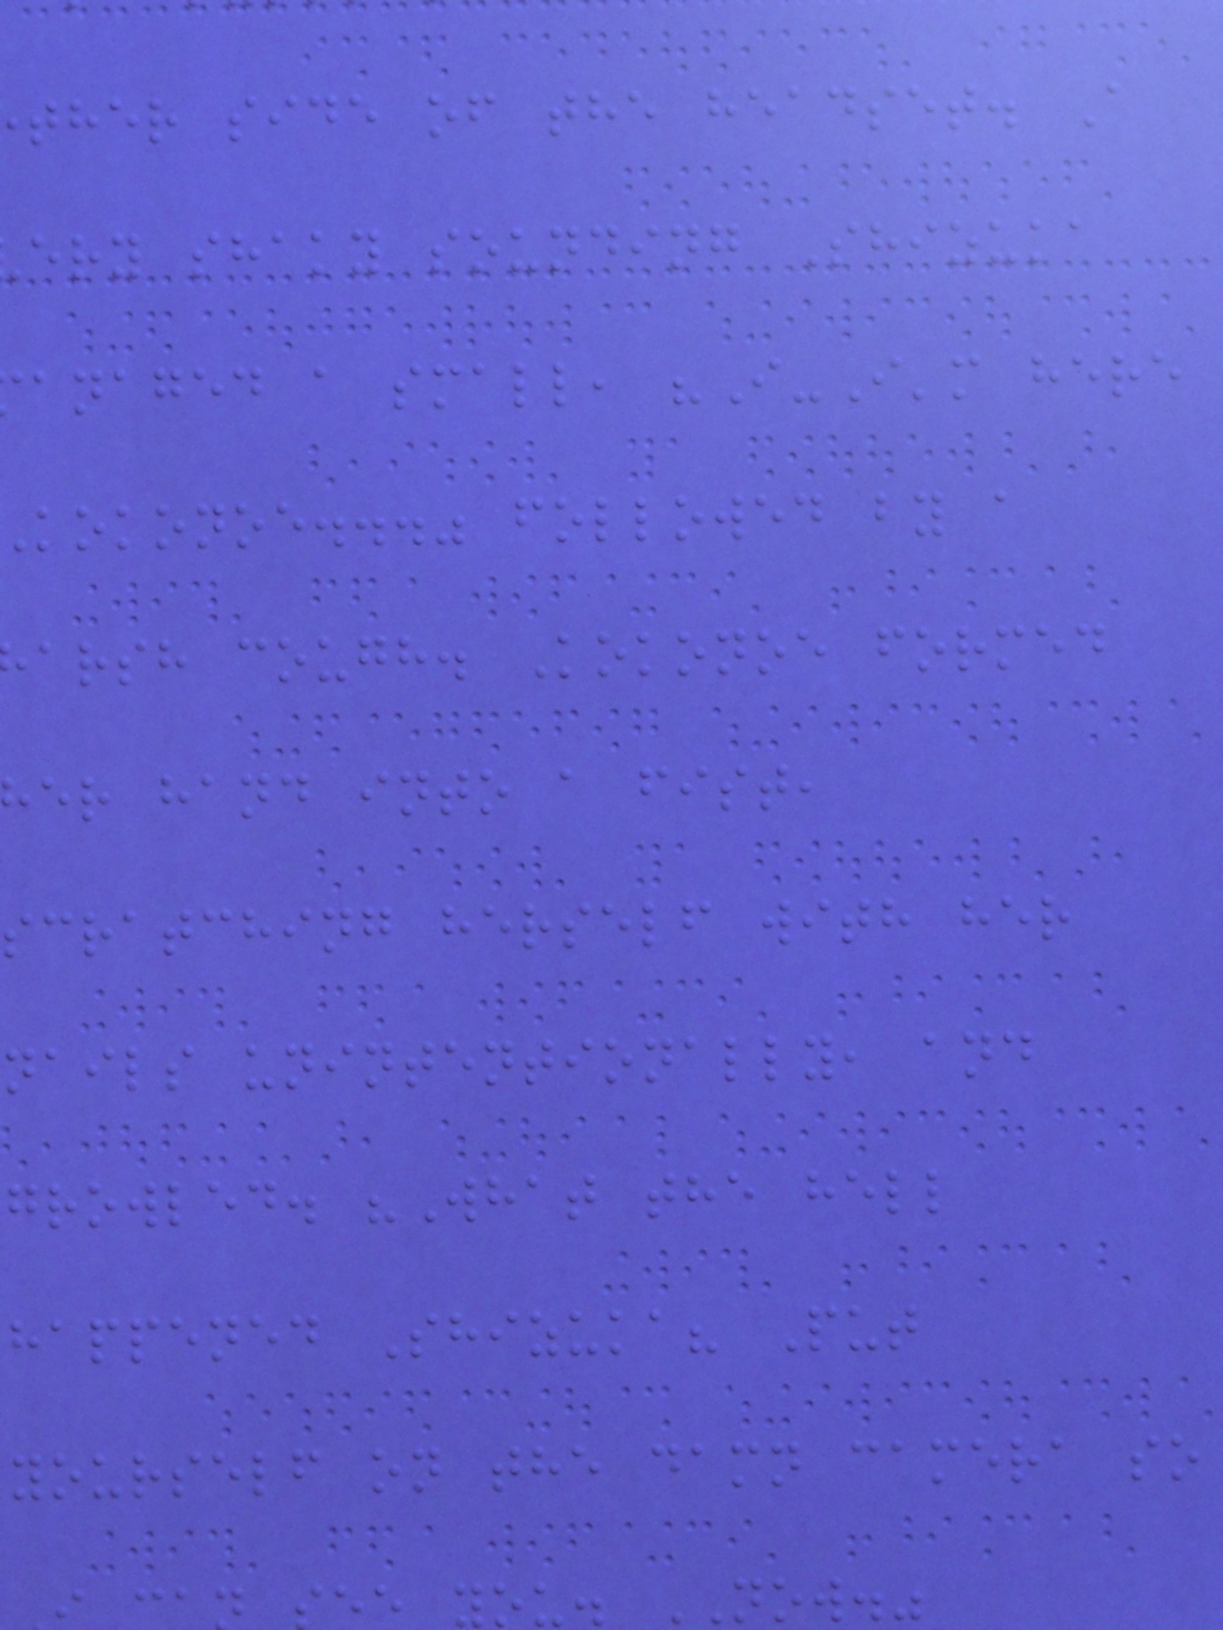ther side of the headset. A
ery shaky sounding Shizuka
anaged a small, "I-I'm here
kokonoe..." followed by a
arsh cough. Kokonoe formed
er hand into a fist,
scratching herself with her
nails unintentionally, and
growled. "What the hell
happened Shizuka? Put
yourself on the damn camera so
you. NOW."
